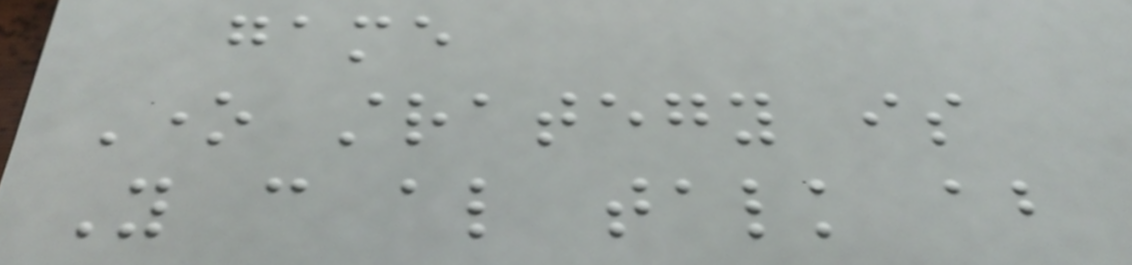game
One strategy is
You can also talk about
